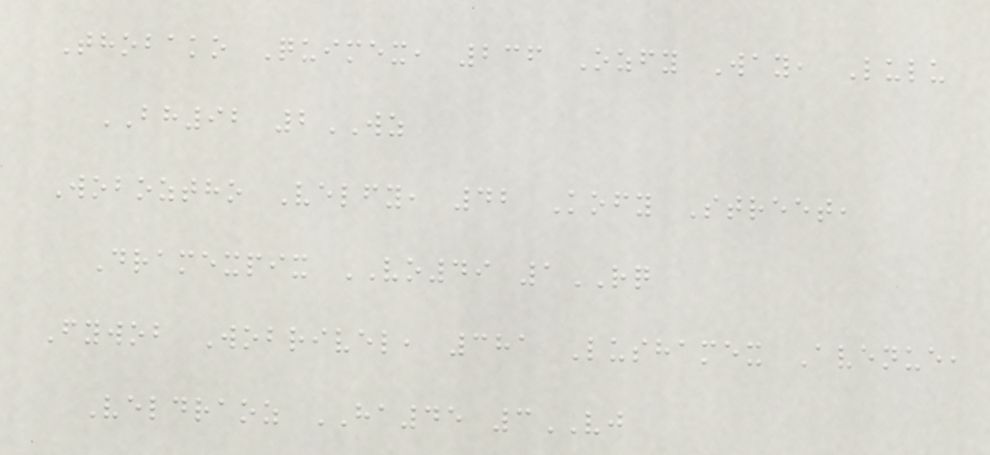Thobako Quimex, 236 Ozfy Way, Lulu
BH92 2WZ
Woboztho Velfy, 42 Kofy Street,
Dramexpix VO49 1RQ
Fywob Wobrivel, 381 Lushamex Avenue,
Veldraoz HA45 3VJ
